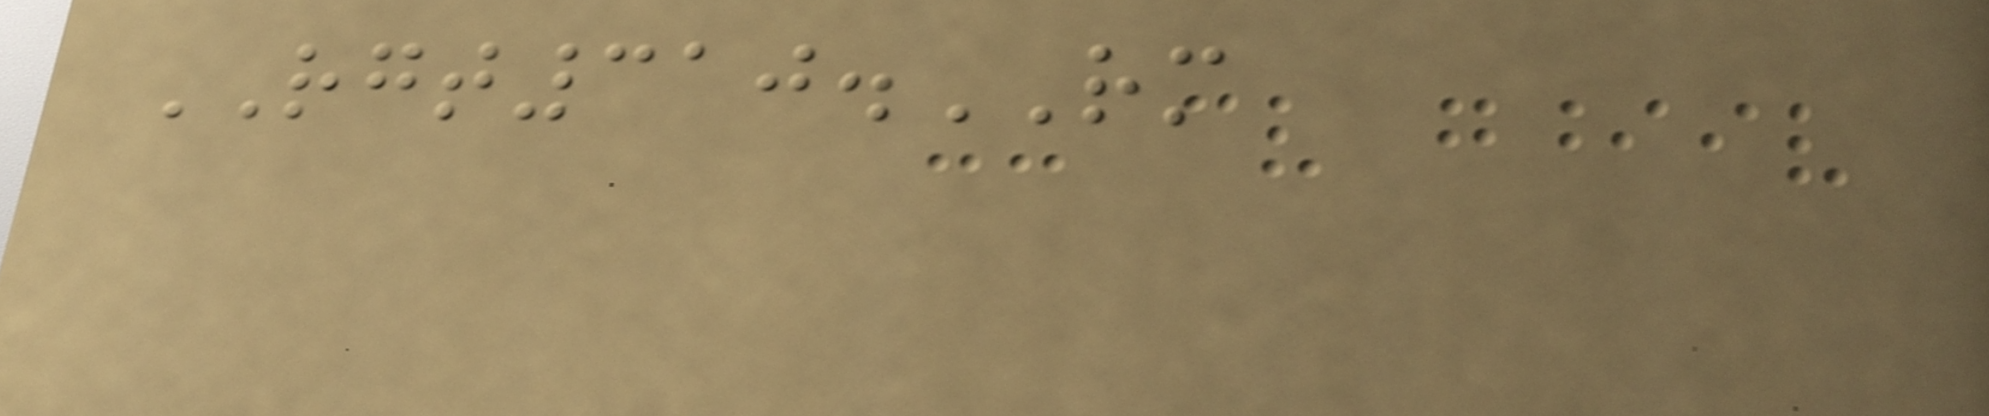RGT310.RM
